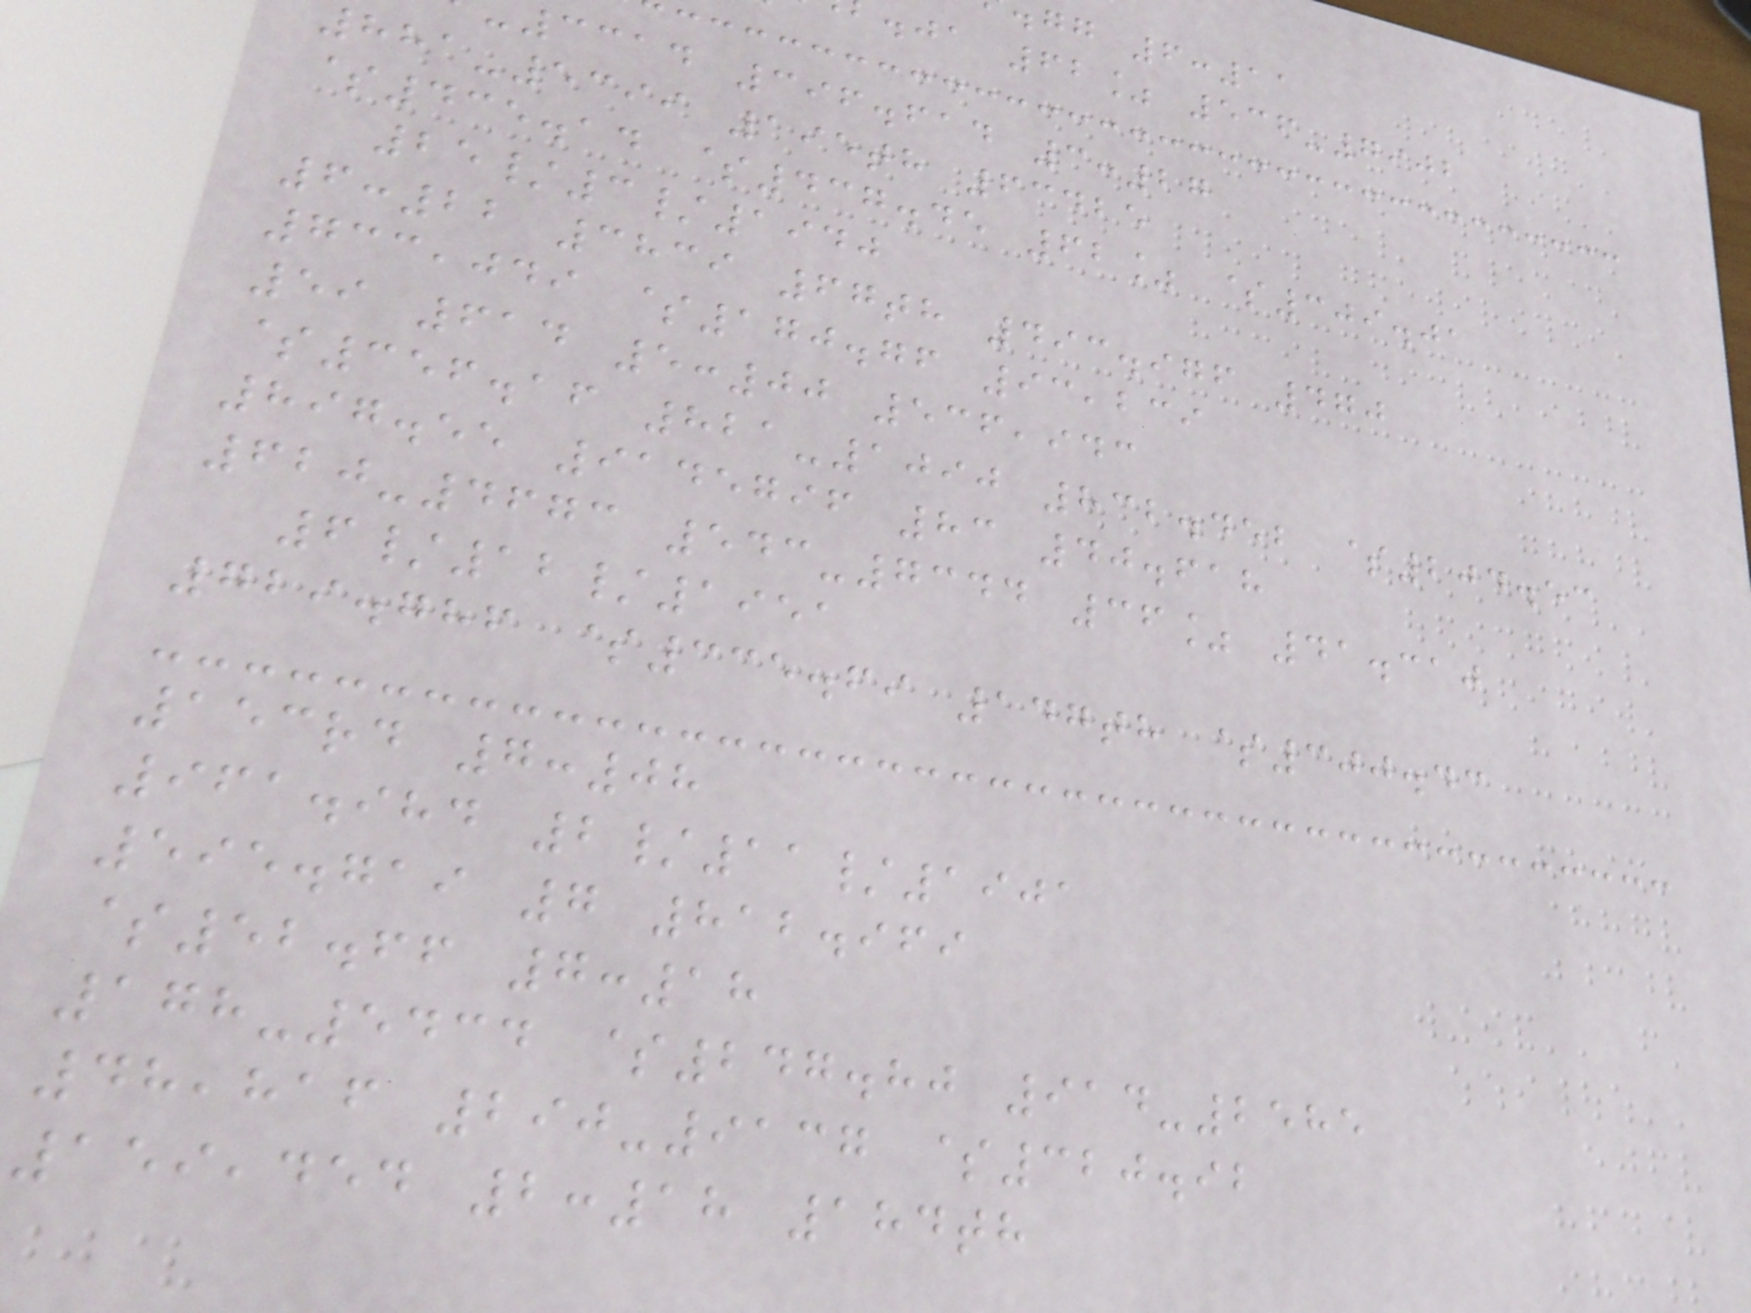gg 6:11
.ja 62% 536-7902
3314 396.614 3:27
881-5399 195th 63425
$435.14 $437.45 62% $309.01
25/3/1940
6:22 3839 67th 493.976 470
733,049 $170.76 93,239
59 614 5:00 536,943
$356.16 821-1090 832.452 $204.53
897.55 9145796 83 40.618
620-4673 543-7344 36% 41.310
6/12/1951
729.786 $335.69 147th $300.43
153rd 7:08
961.984 2/11/1901
595.719 7 812.969
$52.66 7:18
178-5434 $247.80 914-2585
48,816 290-9137 $320.92
159,454 2:18 184th
